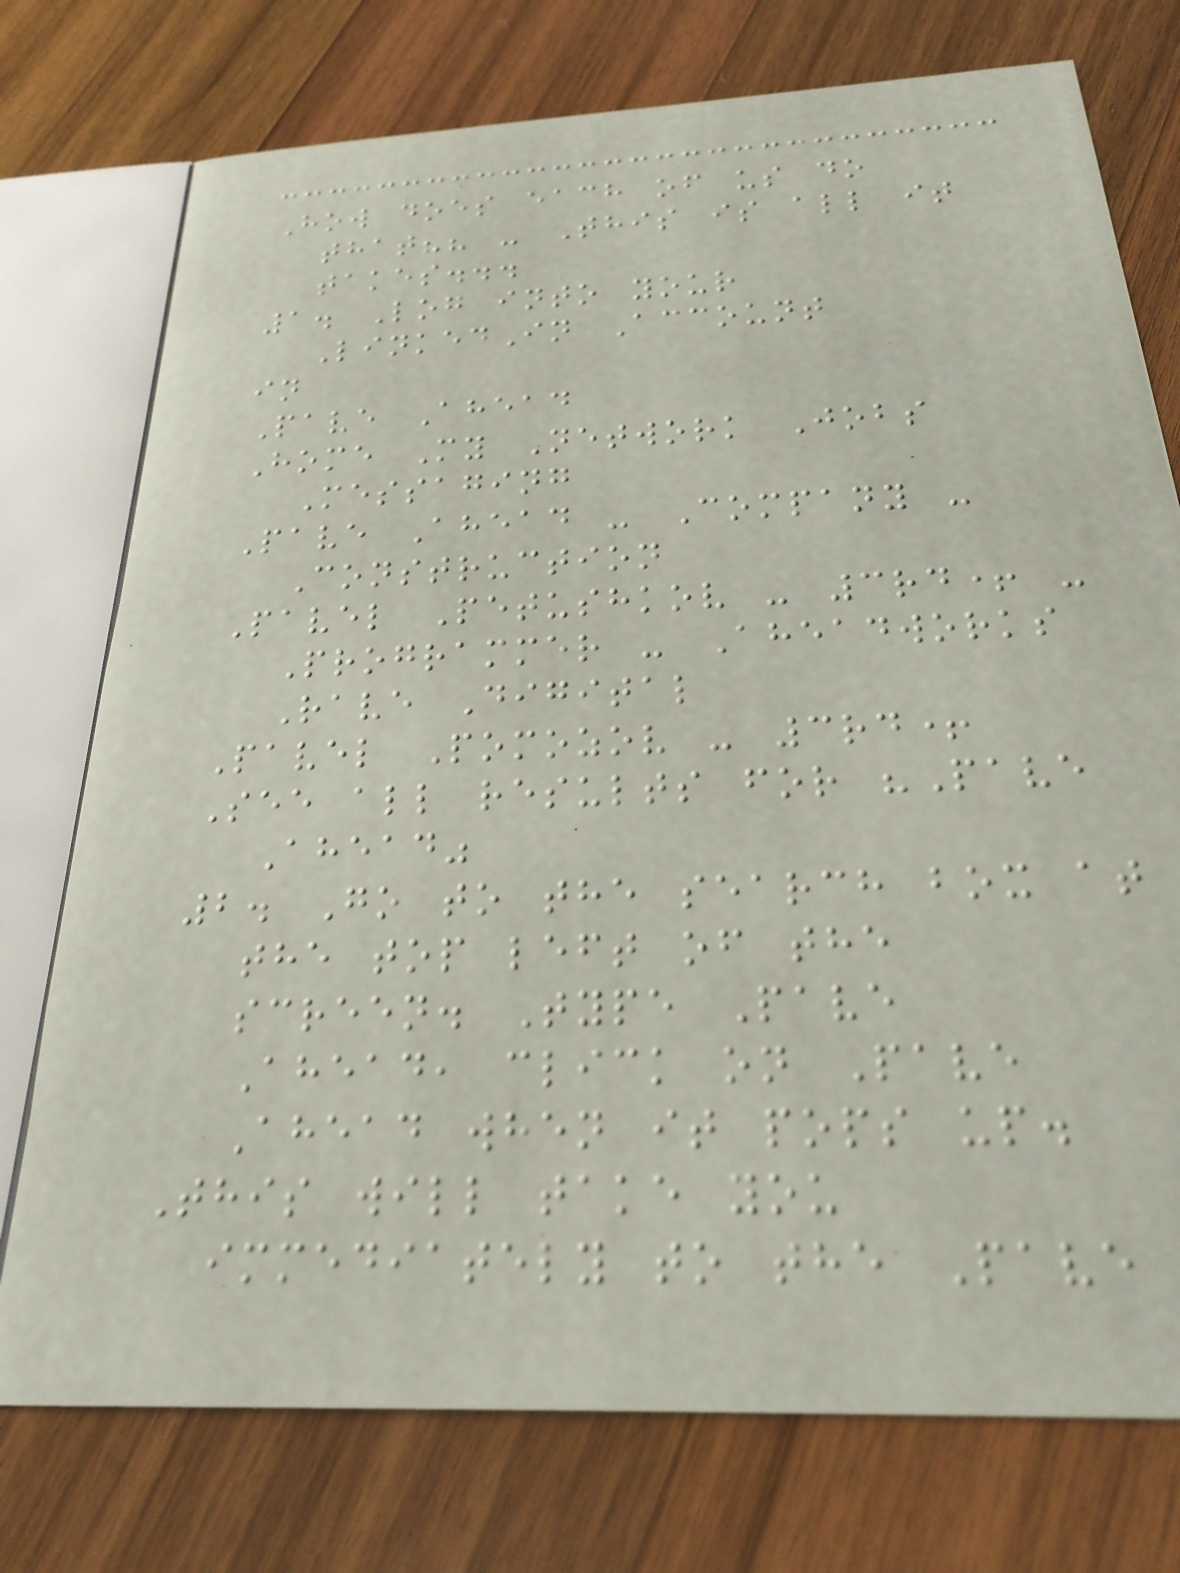How does each of us do
that?? - This is all it
takes...
1. Log into your
LinkedIn Account
in
Pave Ahead
Home My Network Jobs
Messaging
Pave Ahead - Company -
Construction
Pavel Petushkov - 3rd+ -
Programmer - Aheadworks
Rave Digital
Pavel Pomozov - 3rd+
See all results for "Pave
Ahead"
2. Go to the search box at
the top left of the
screen. Type Pave
Ahead, click on Pave
Ahead when it pops up.
This will take you
immediately to the Pave
